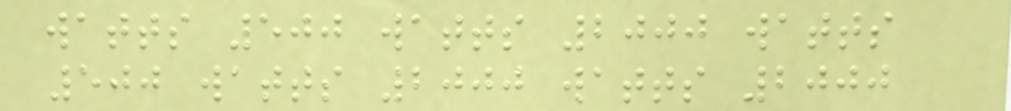watts 500 watts 2000 watts
500 watts 2000 watts 2000
